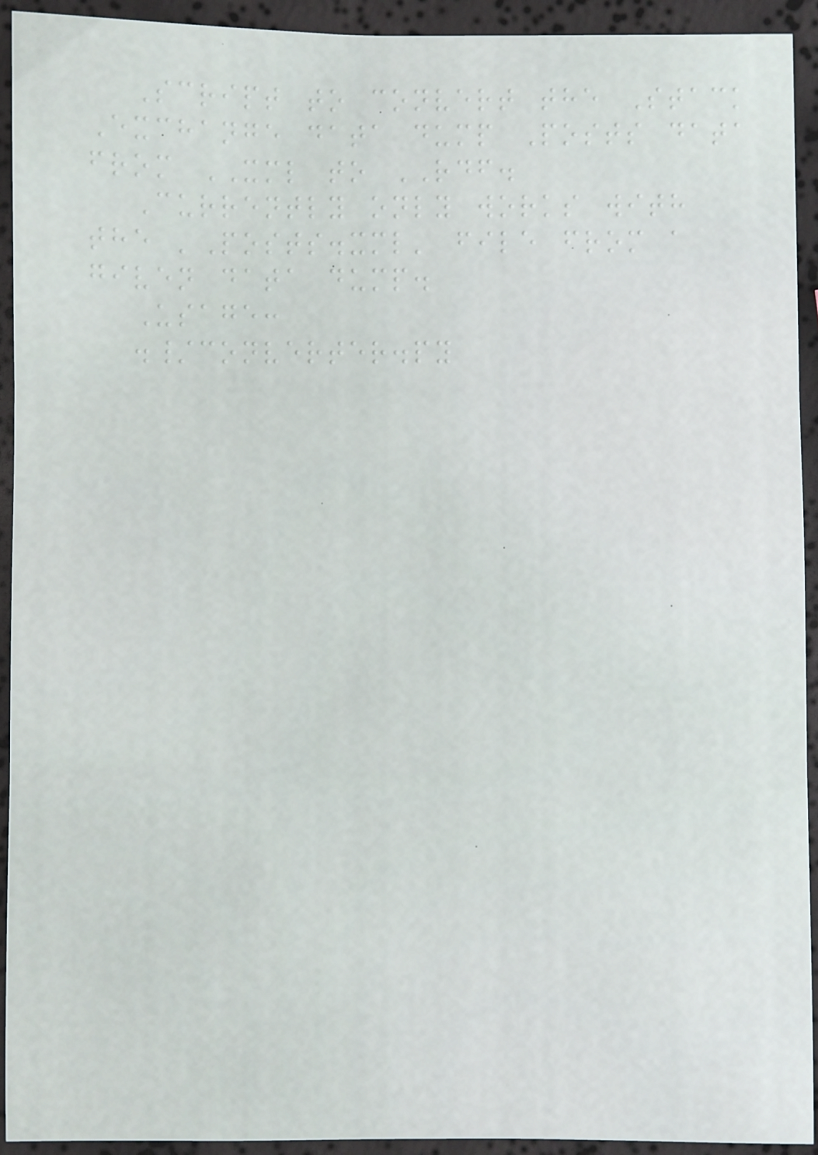Script to convert the Stack
Exchange data dump Posts data
from XML to RDF.
Currently only works with
the 'Posts.xml' file from a
given data dump.
Usage:
./converter.py
